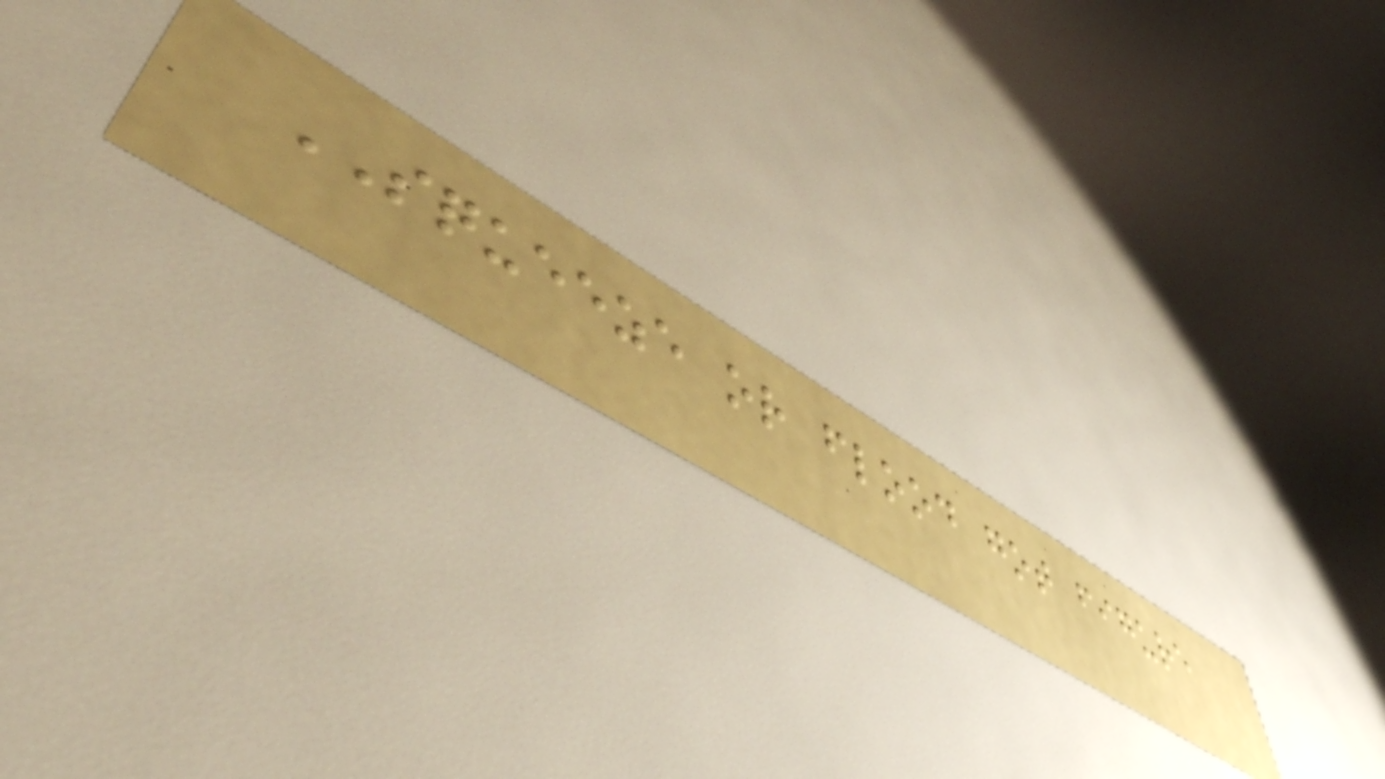SQUEEZE or flood got figure
